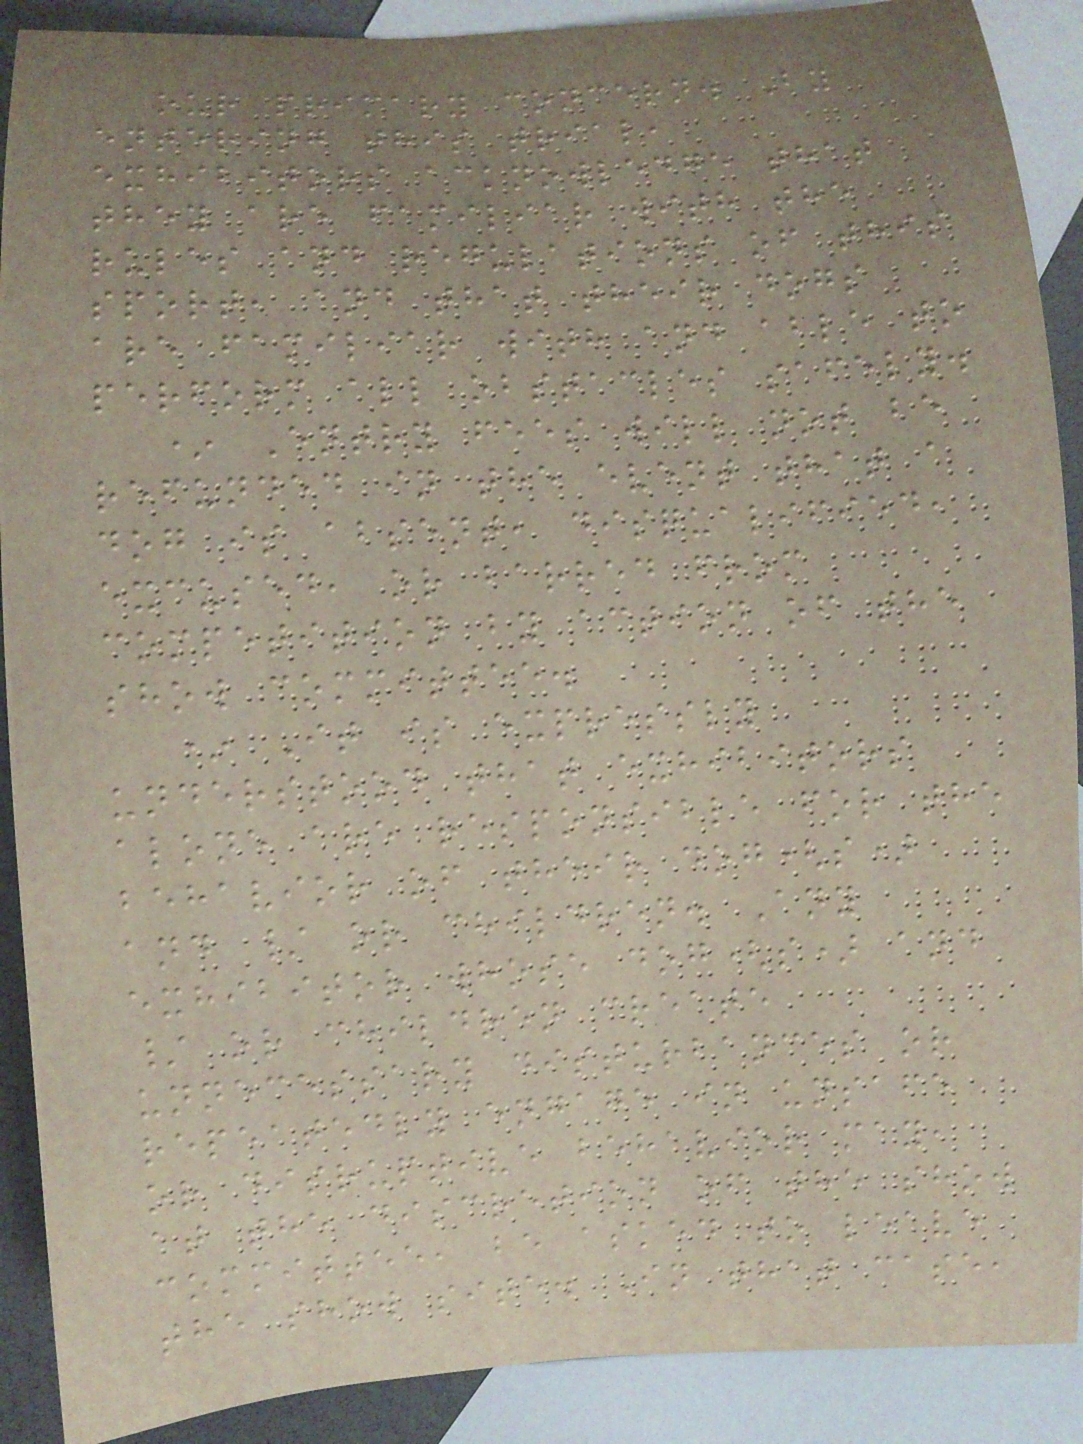our primary concern. By
entering this trial,
exhibitors acknowledge that
they are familiar with the
rules and regulations of this
sport, and that their dogs
are familiar with and able to
perform all obstacles safely.
* Entry fees will not be
refunded in the event that a
dog is absent, disqualified,
excused, or barred from
competition by action of the
show committee.
* It is expressly
understood that exhibitors
alone are responsible for the
behavior of their dog(s)
and / or children. Any
exhibitor whose dog(s) and
/ or children create
unnecessary disturbances or
repeatedly engage in unsafe
or disruptive behavior may,
at the discretion of the show
committee, be asked to leave
the show site. In that case,
